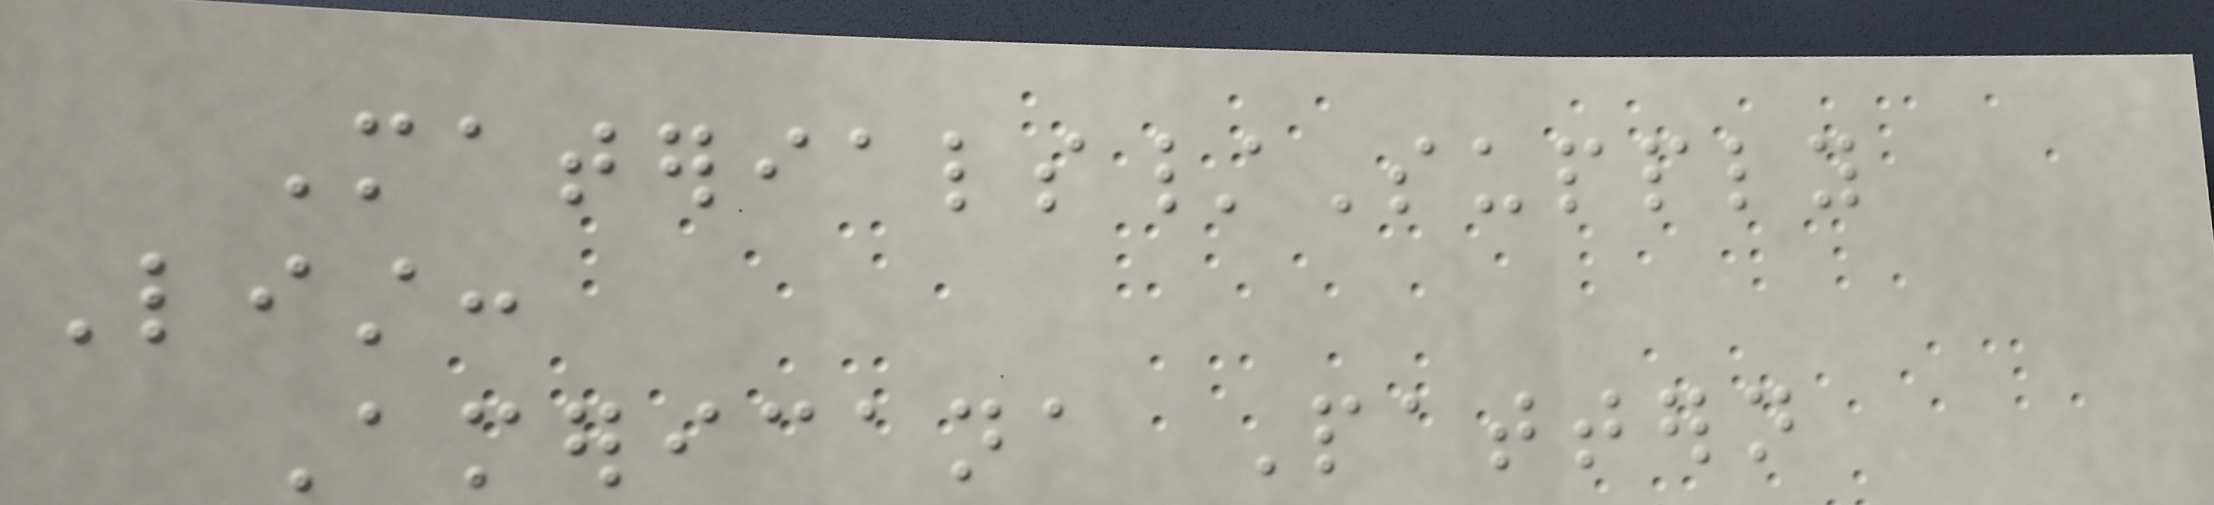Materials/Supply
List:
Americana Pattern
